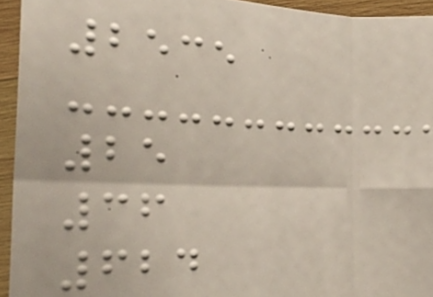2535
25
36
624
